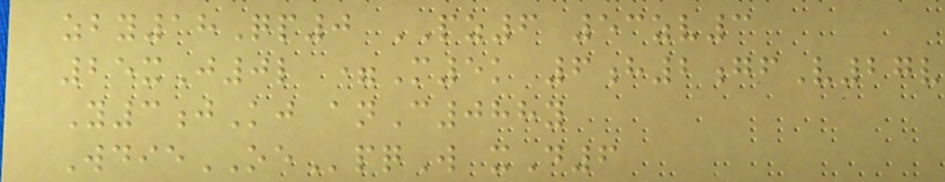zby18Qp0 PZ6 53zv3
25xJ0l =M5k 6h2gfV27v
Y3jKj anC088y
WdieOEpqW xD6
